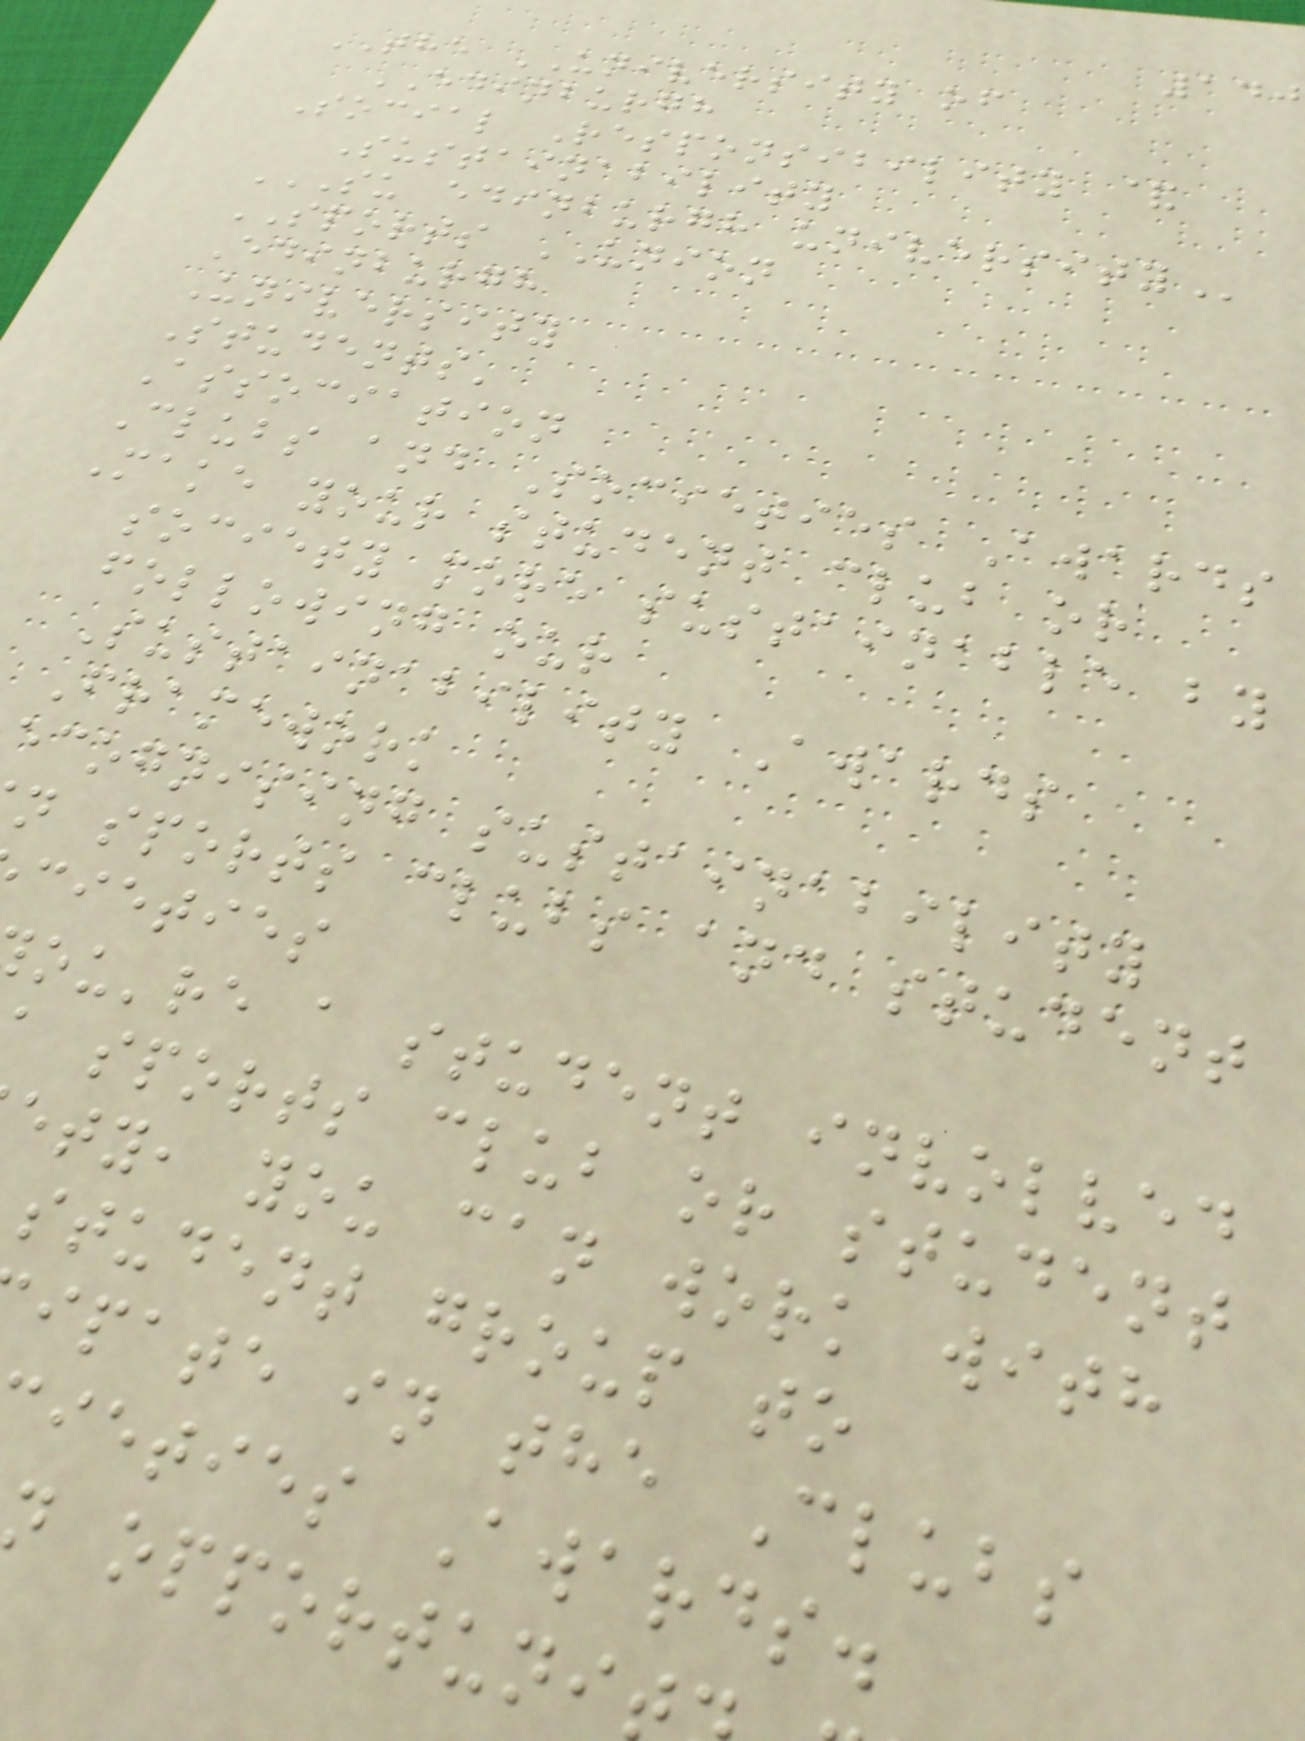140
THE UNIVERSITY of
EDINBURGH
Social Responsibility &
Sustainability
SU EDINBURGH UNIVERSITY
SPORTS UNION
Edinburgh
University
Students'
Association
Clubs and Societies Awards
Make your student club or
society more sustainable by
following our
Sustainability Awards
Framework
ecognising sustainability
n sports clubs and student
cieties
ou're a student involved
sports club or student
ety, you can work with
student group to
ipate in the Clubs
ieties Awards.
opportuni
